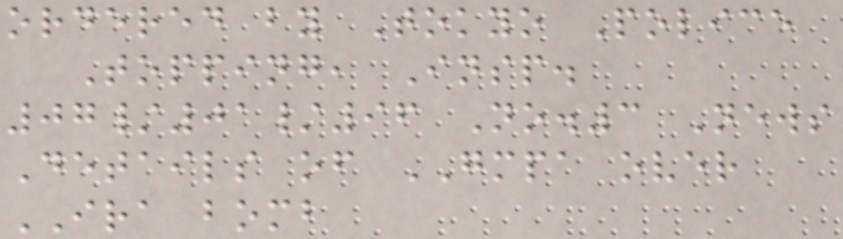ordered by Tokyo Police
Topping, Insp.
07/01/96 No.3 News
Details of GMPA over
IRA bomb
